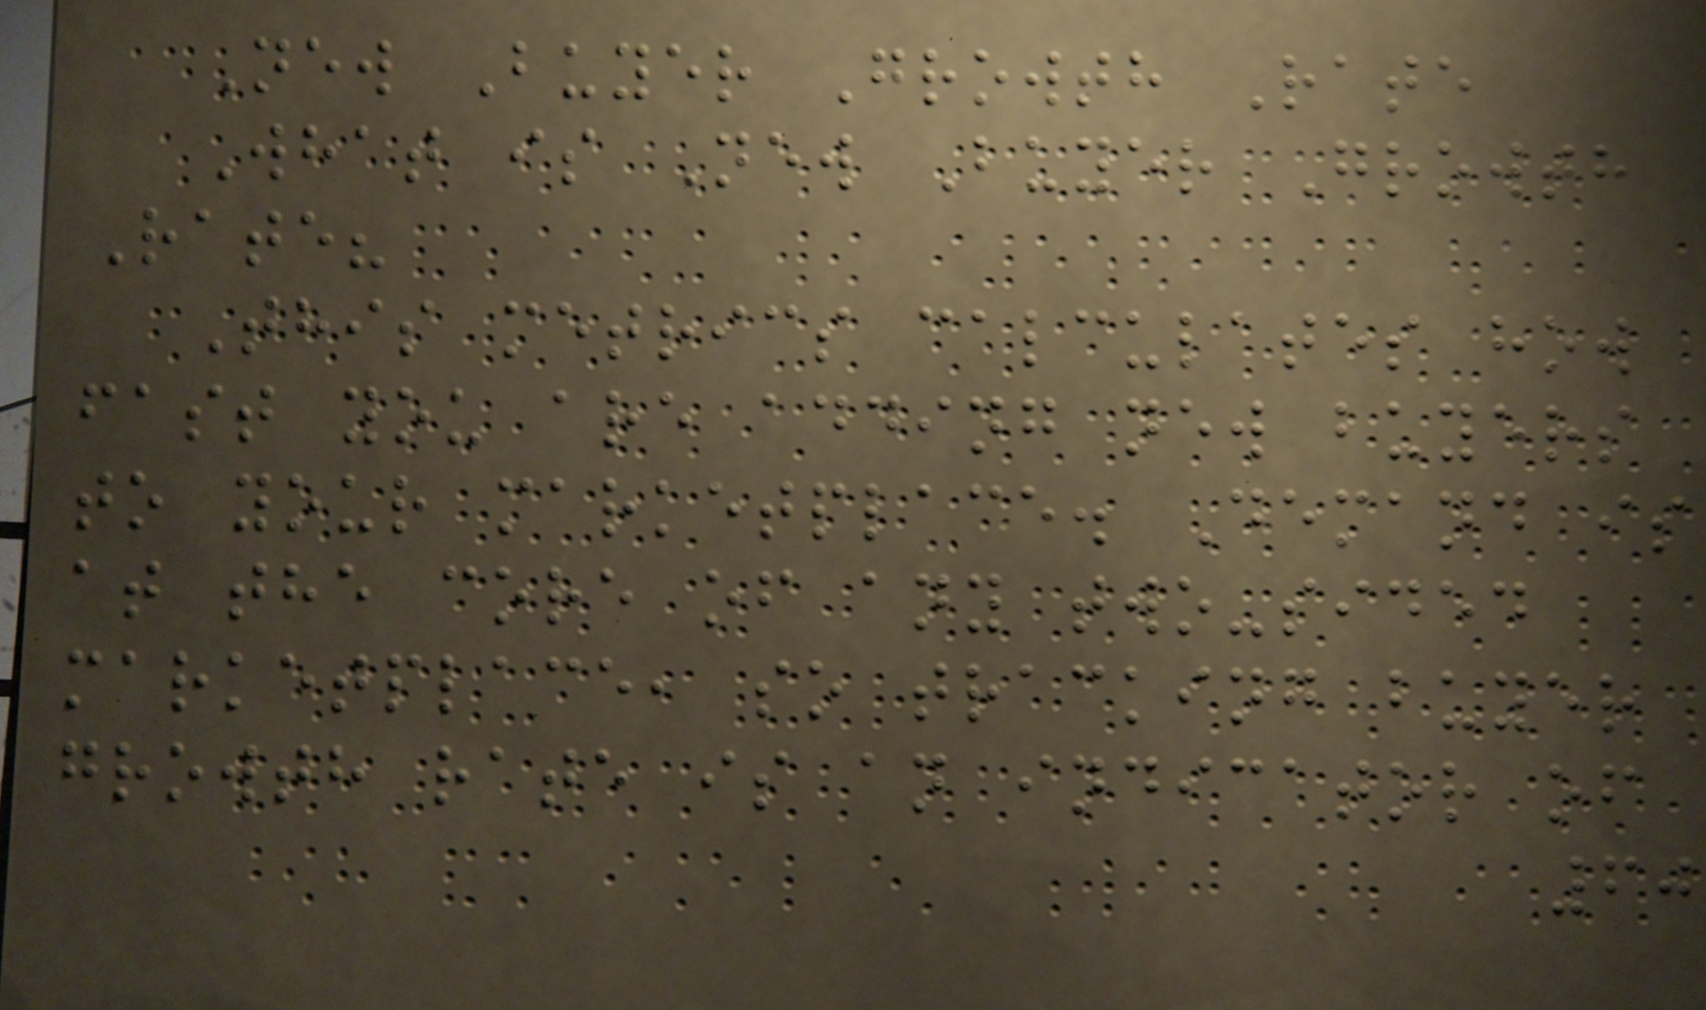New Buyer Growth Rate
What is New Buyer Growth
Rate?
This metrics calculates how
fast you are adding new buyers
to your marketplace. Demand is
at the core of any two-sided
marketplace, so tracking buyer
growth rate is an indicator of
60
